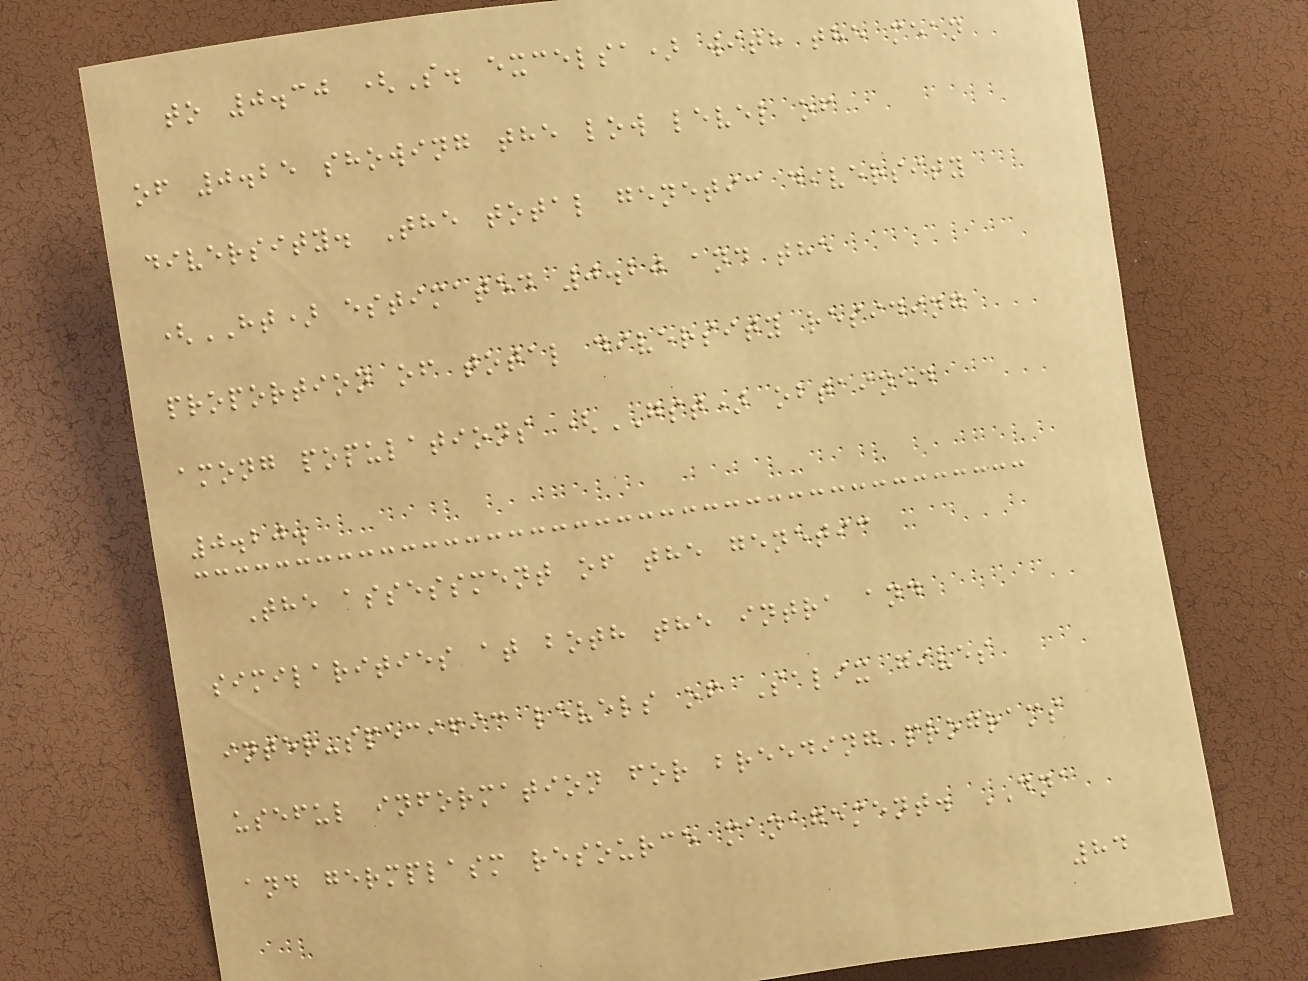to 0.30 (S. excelsa) with the mean
of 0.25 showing the low level of
diversity. The total genetic diversity
(HT) estimated 0.20 and the
proportion of total diversity residing
among populations (GST) obtained
0.20.
The assessment of the genetic
similarities at both the intra and
inter-specific levels of Salix gives
useful information for breeding programs
and germplasm resource management. DNA
84
